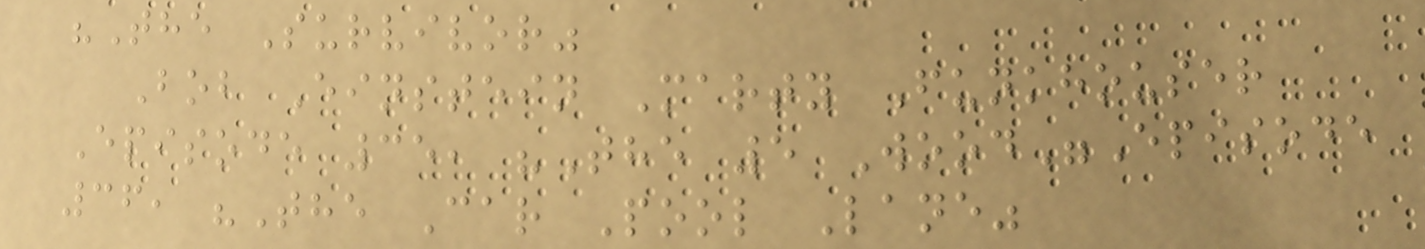"The Survivor"
Bob Einstein Marty Funkhouser
Episode 35, "The 5 Wood"Episode
36, "The Car Pool Lane"
